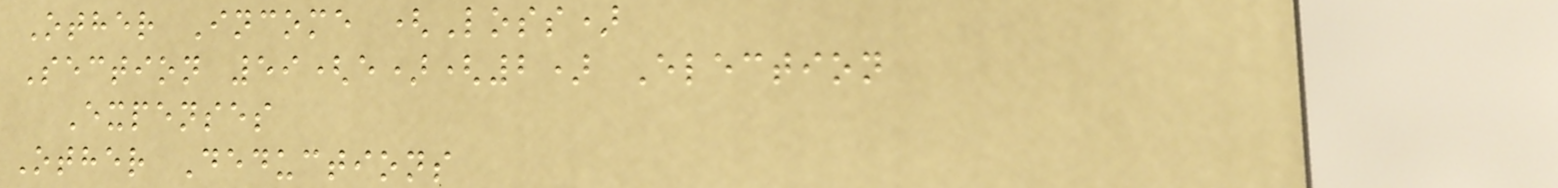Other Income (Loss)
Section 59(e)(2) Election
Expenses
Other Deductions
